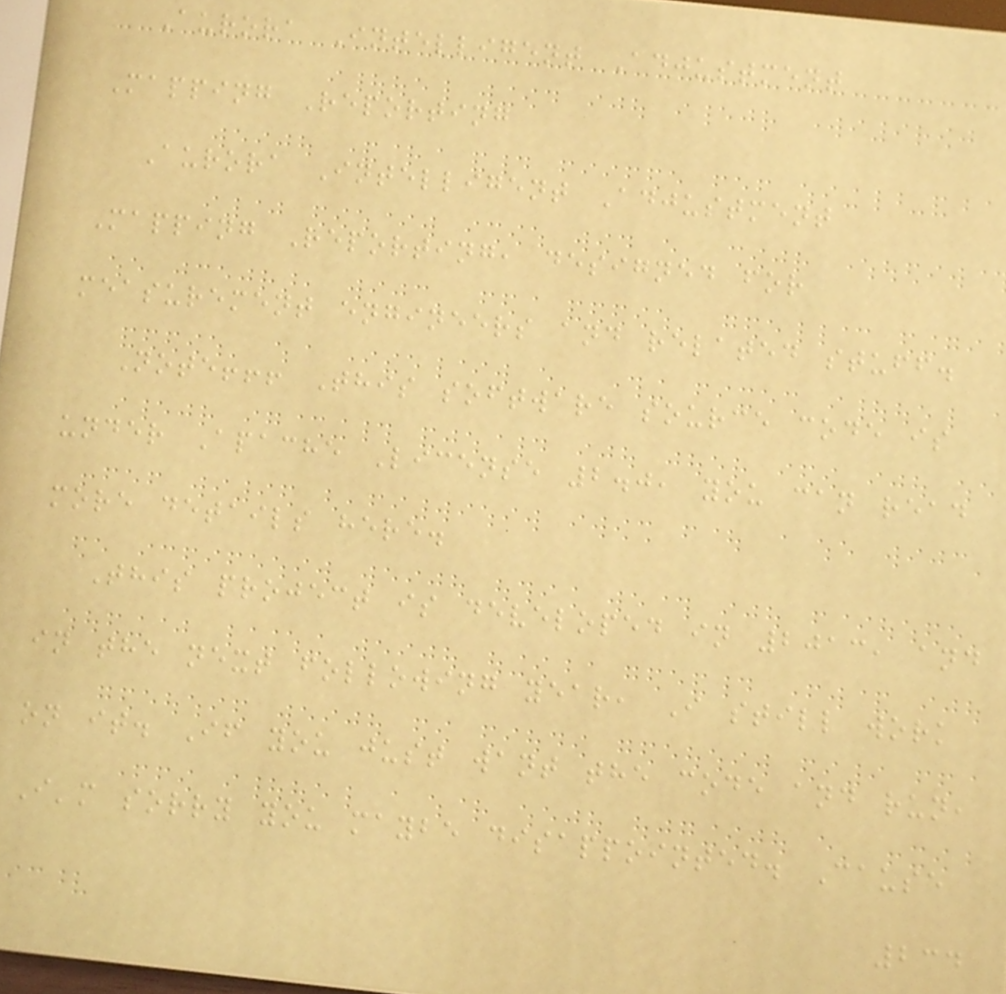Aurora Intelligent Adjustment
Mapping Reporting
Aurora Intelligent Adjustment
Mapping Reporting, designed for
measurement engineers and related stuff.
Note!!! This software source code is
under Apache License 2.0, you can read
more details here.
This project is developed in 2013, and
in the next following year, I still work
on it. If you just want the code and run,
I'm sorry you maybe disappointed. Cause
234
